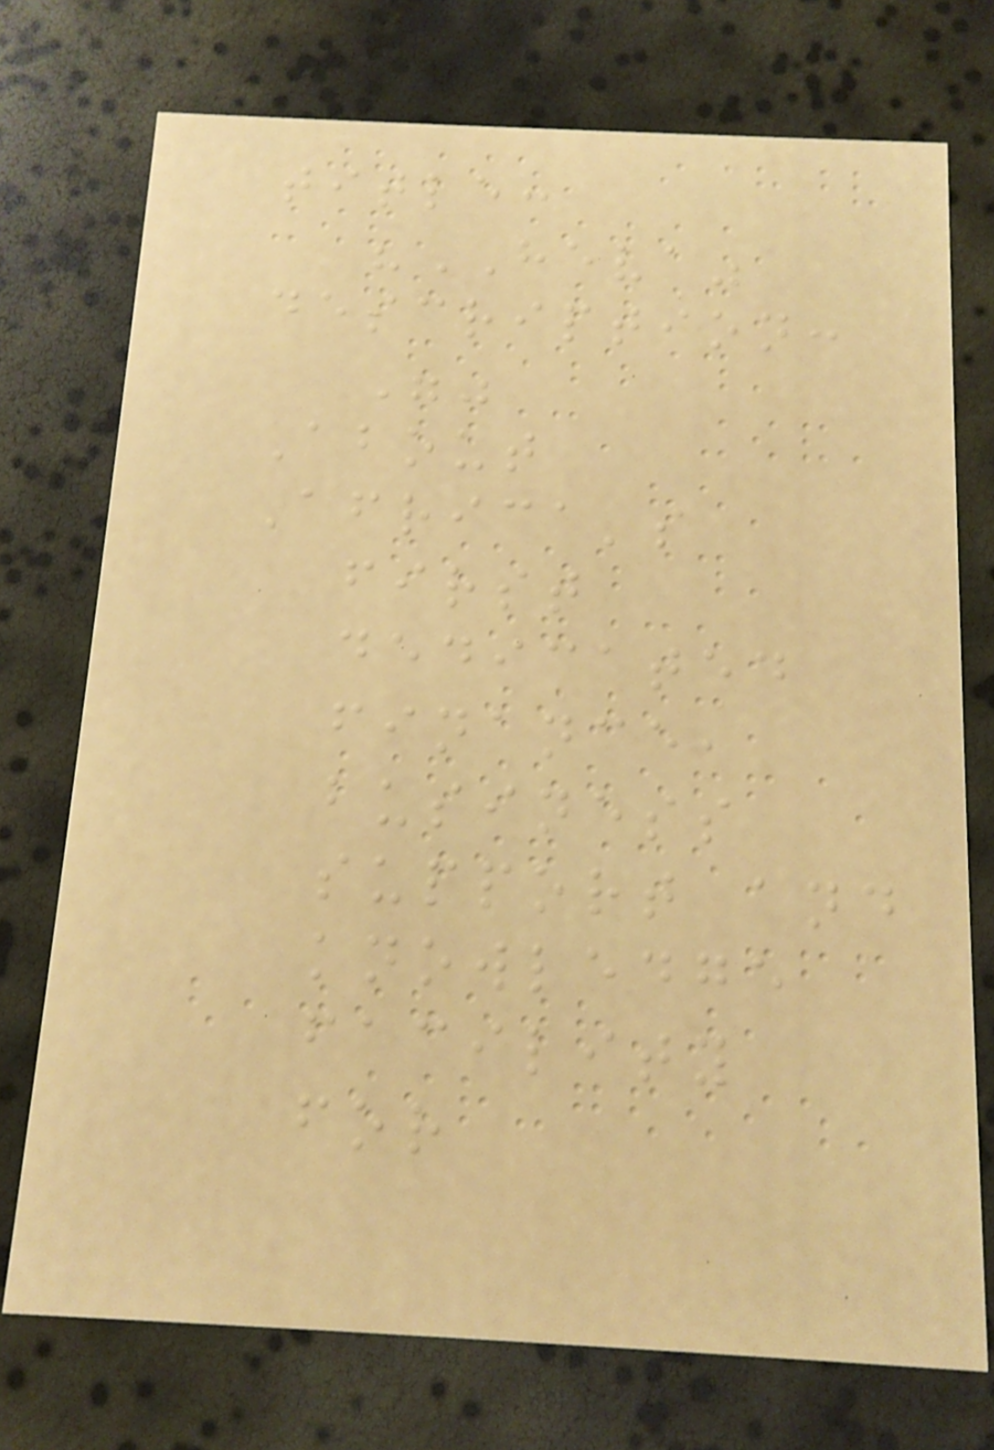title:
"HEVA"
description:
""
About
Africa's
first
dedicated
finance,
business
support and
knowledge
facility
for
